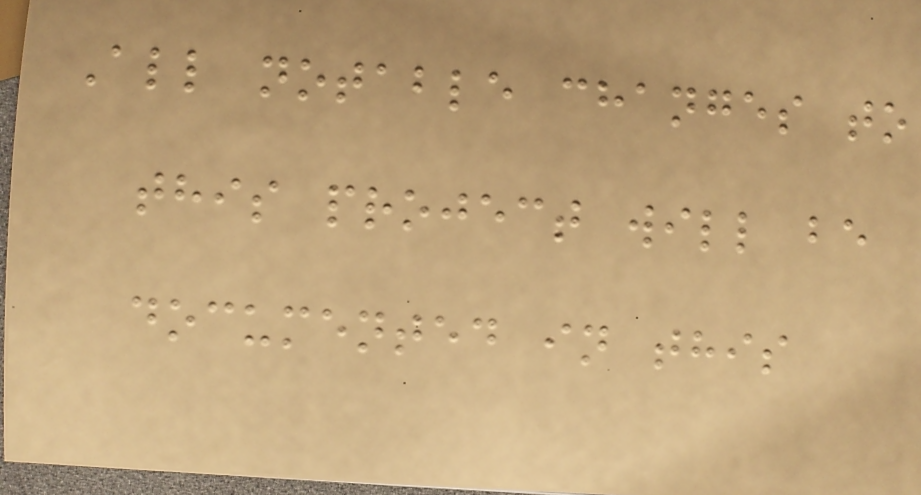All notable changes to
this project will be
documented in this
